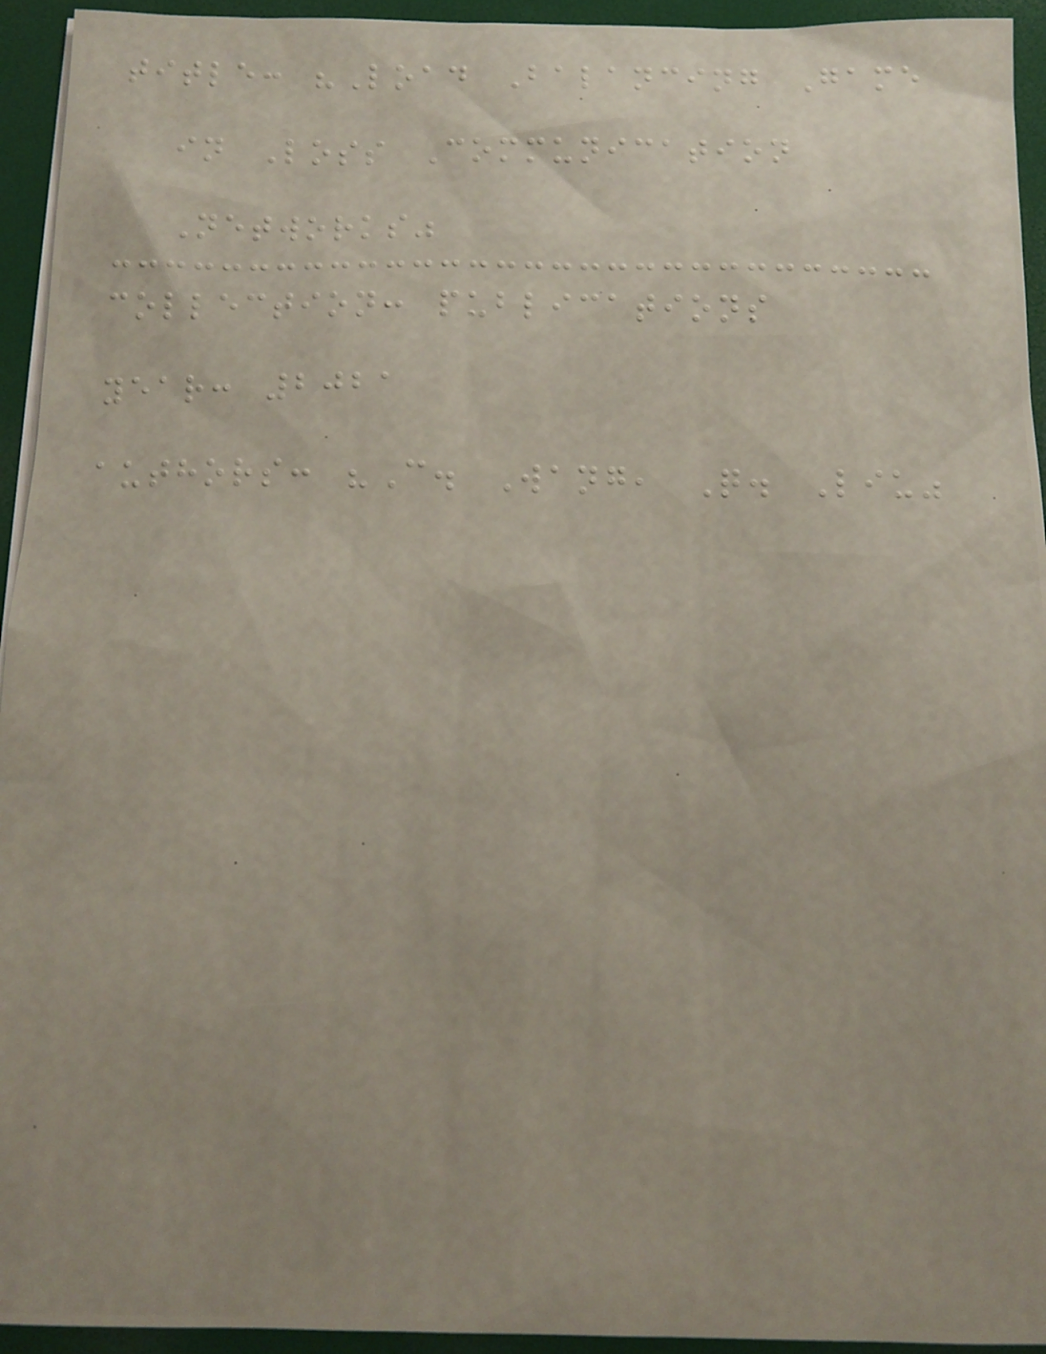title: "Load Balancing Game
in Loss Communication
Networks"
collection: publications
year: 2021
authors: "C. Wang, Q. Liu"
